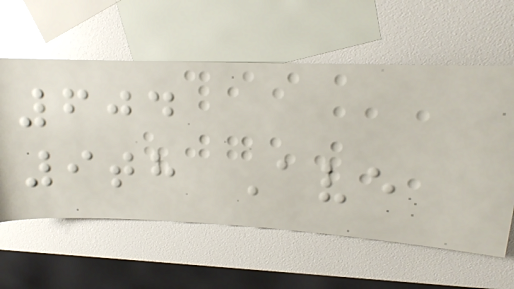604
9th Ave
